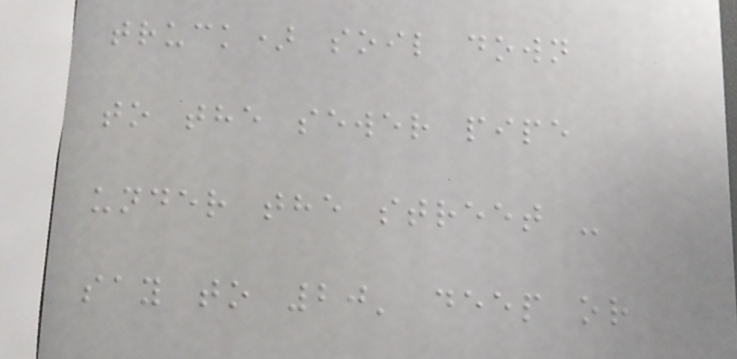truck) soil down
to the sewer pipe
under the street -
say to 20' deep or
